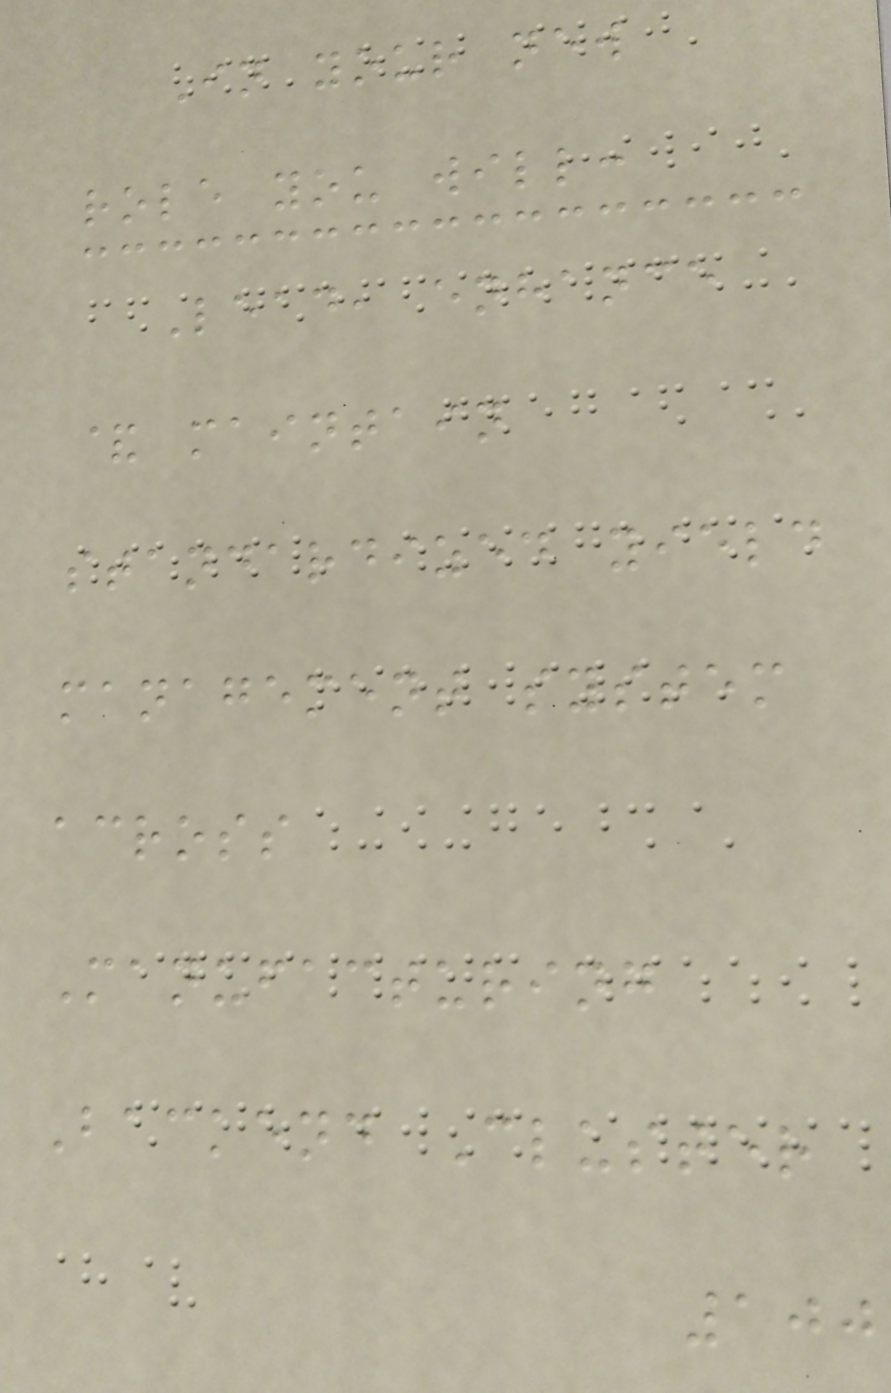In your new
role you will:
Lead, enhance
& maintain
standardized yield
management system
across
Manufacturing
Backend Cluster
100
